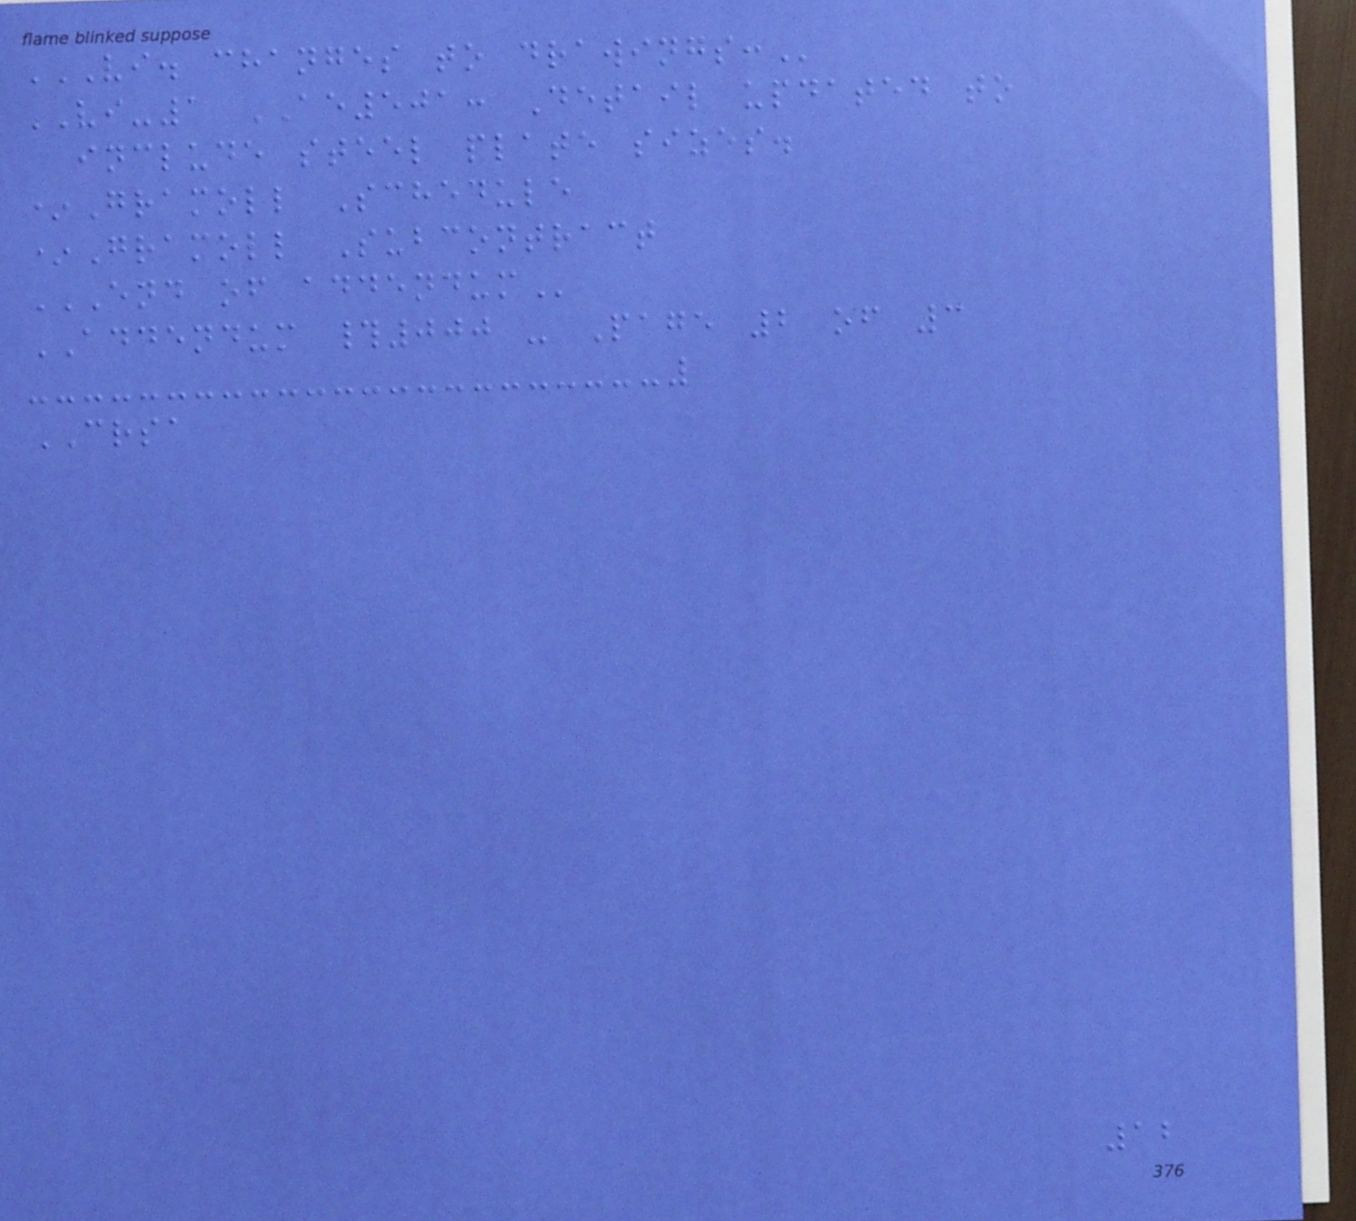VI. CHANGES TO DRAWINGS:
VI-1 AE501: Detail updated to
include steel plate sizes.
*Gramoll Schedule
*Gramoll Subcontract
END OF ADDENDUM
ADDENDUM #000 - Page 2 of 3
CRSA
12
